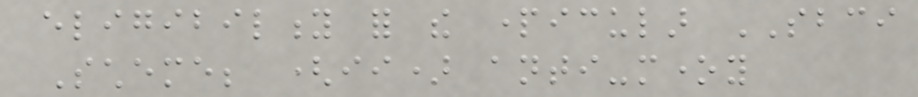eligibility for the particular SBCI
Scheme; (ii) anti-money
